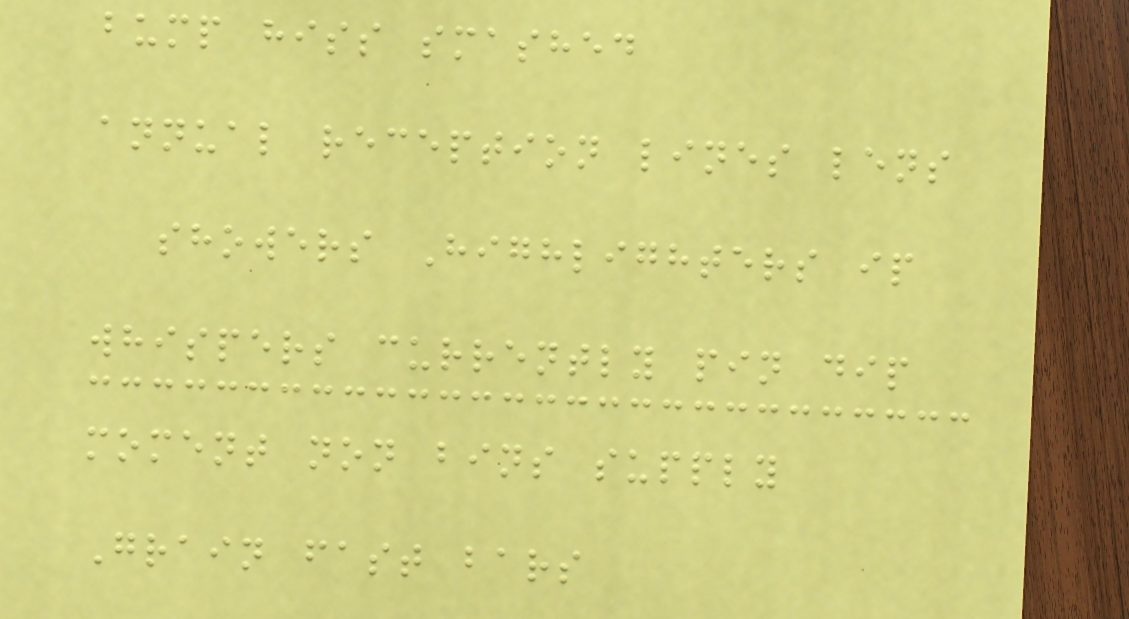bump hiss smashed
annual reception lines lens
showers Highlighters ip
whispers currently pin dip
moment non bins supply
Grain fast bars
